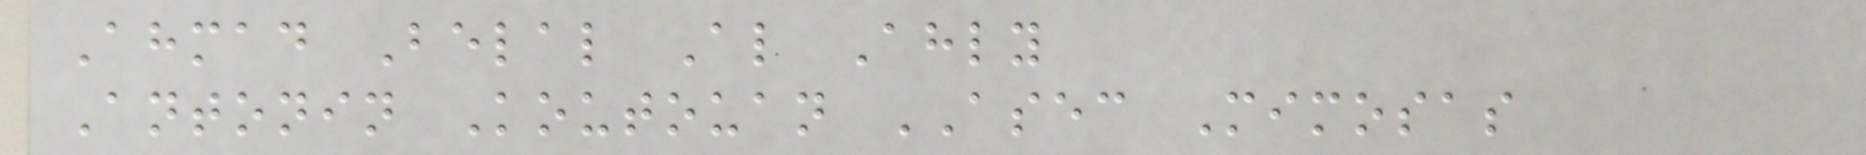Ahmad Belal Al Ahly
Antonin Koutouan ASEC Mimosas
